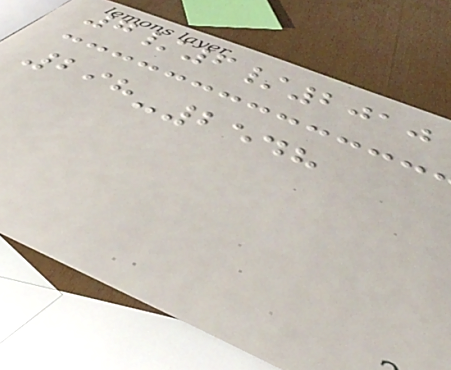7/6/2010
298-2548
